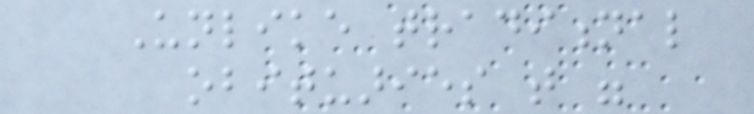Unlike traditional
obituaries that were
